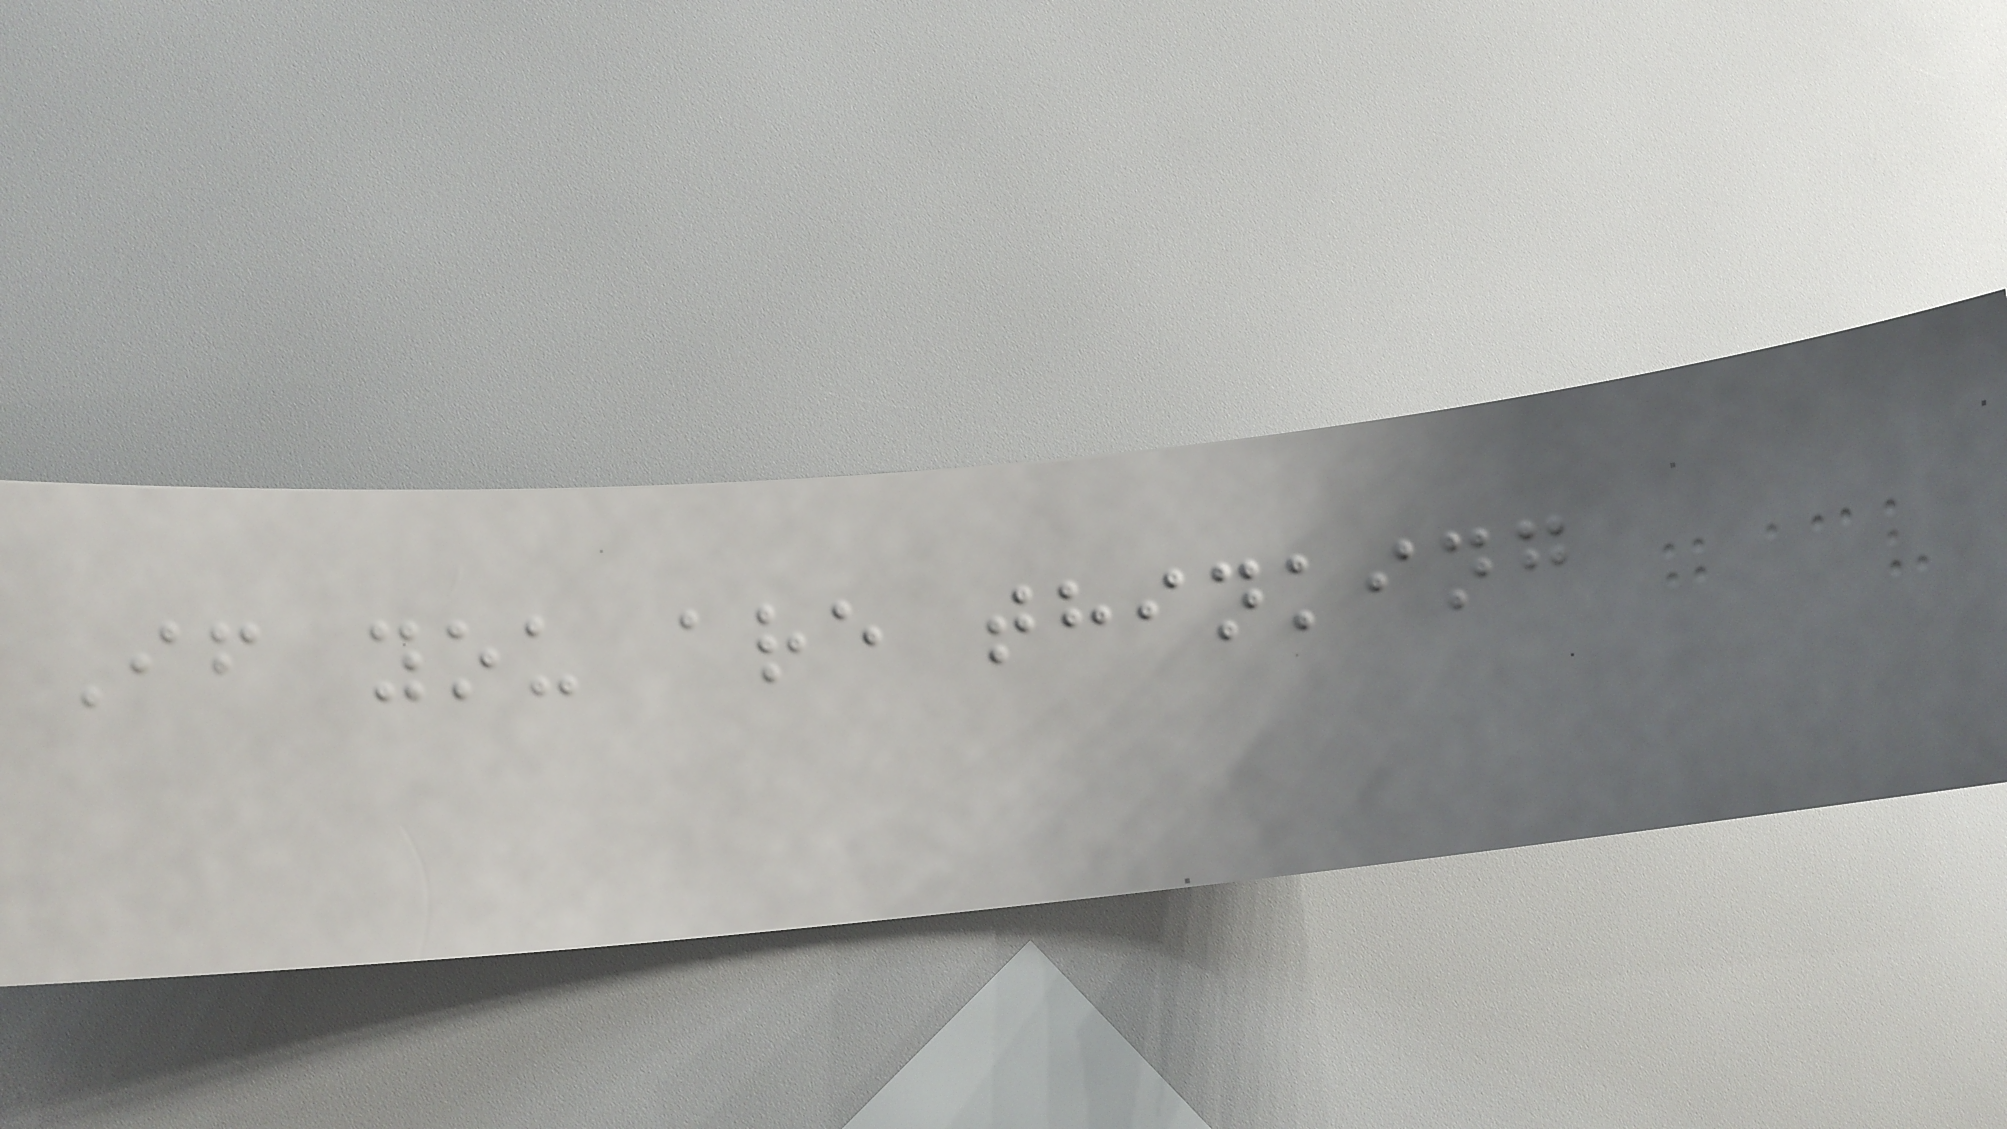If you are thinking
